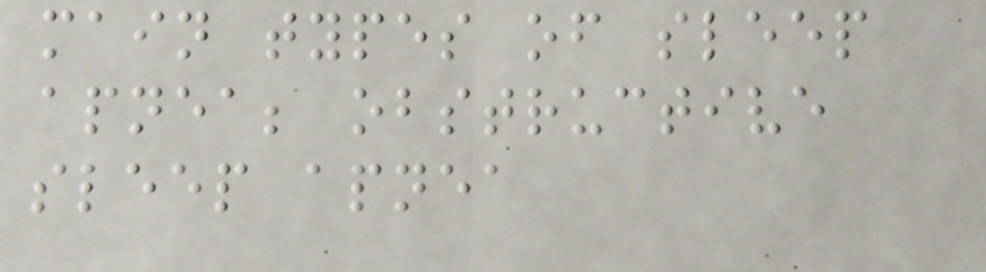main types of sleep
apnea; obstructive
sleep apnea
